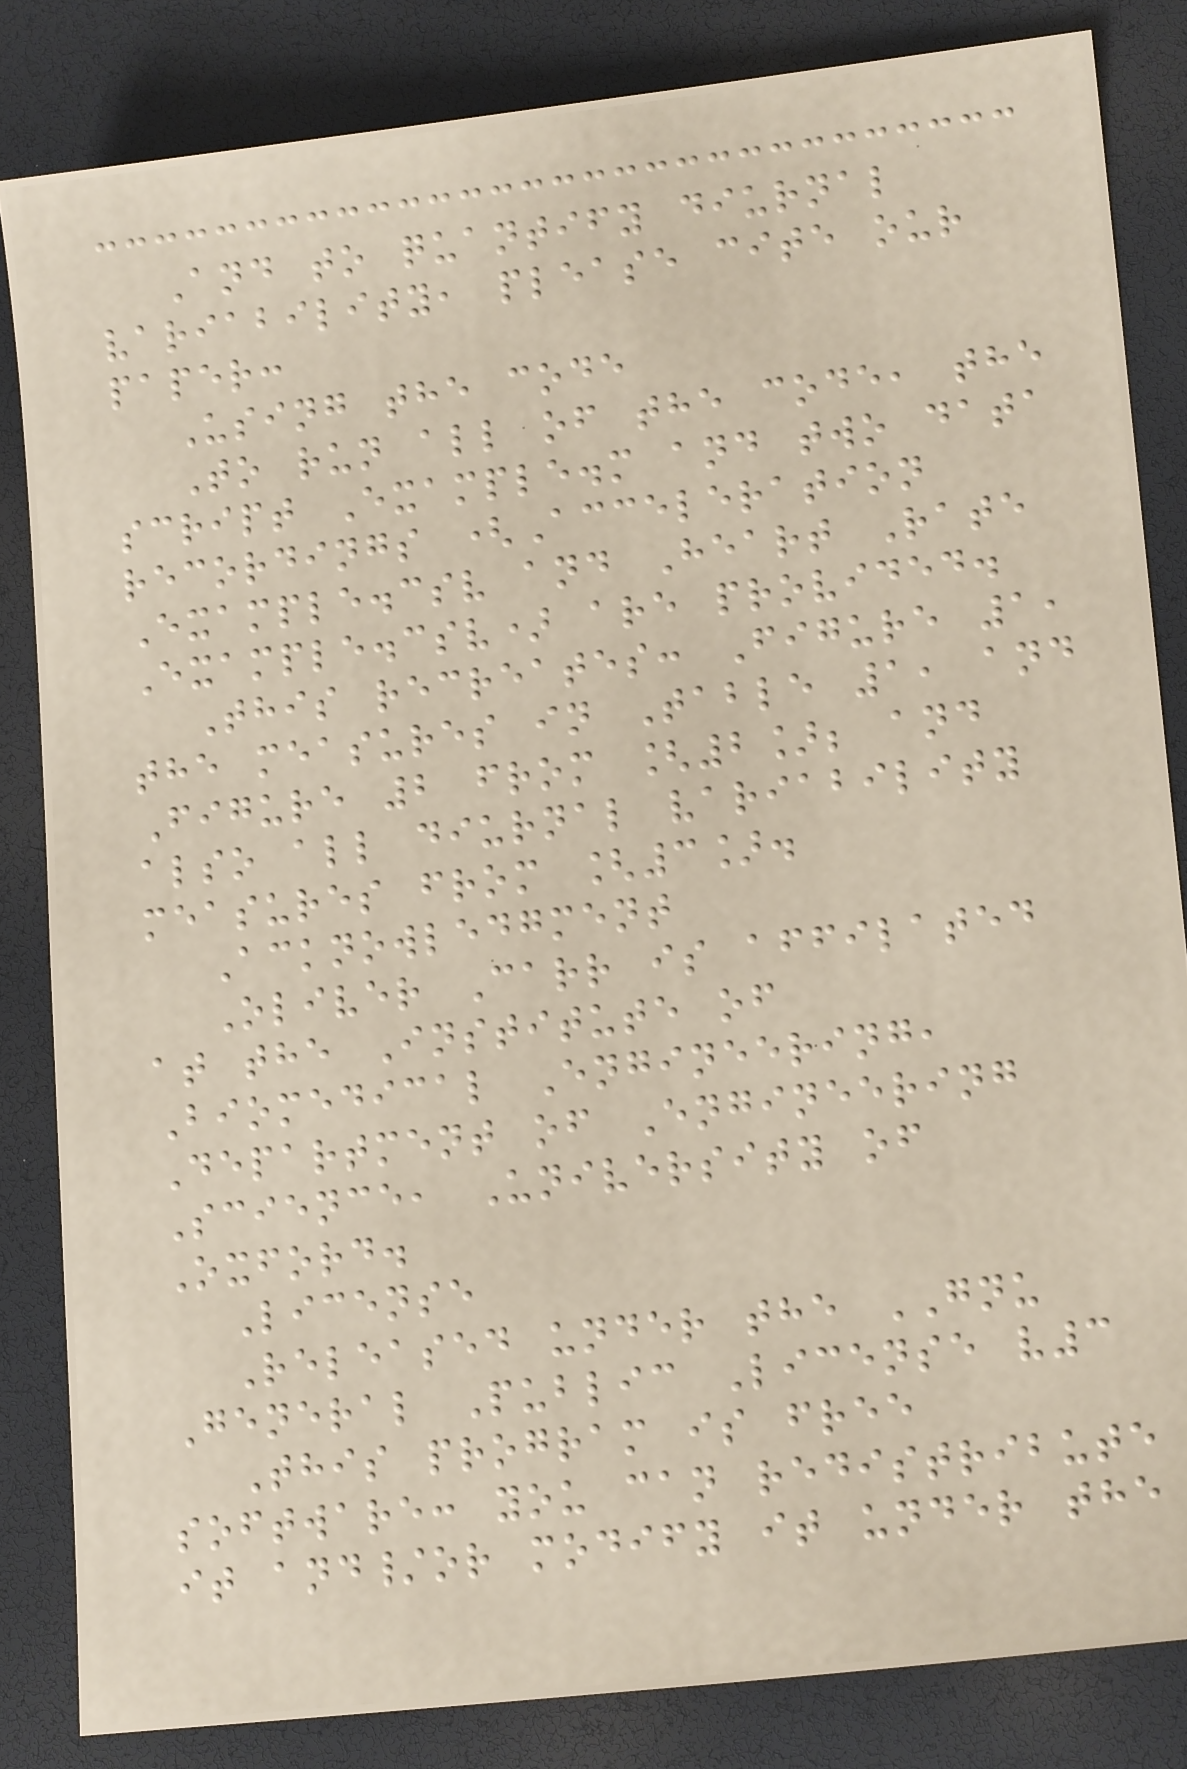And to quantify diurnal
variability, please cite our
paper:
Using the code
To run all of the code, the
script Example.m and two data
recordings (Acceleration
Example.csv and Heart Rate
Example.csv) are provided.
This recreates: Figure 1,
the measures in Table 1, and
Figure 2 from [2]; and
also all diurnal variability
measures from [3].
Acknowledgment
Oliver Carr is affilated
at the Institute of
Biomedical Engineering,
Department of Engineering
Science, University of
Oxford.
License
Released under the GNU
General Public License v3
This program is free
software: you can redistribute
it and/or modify it under the
